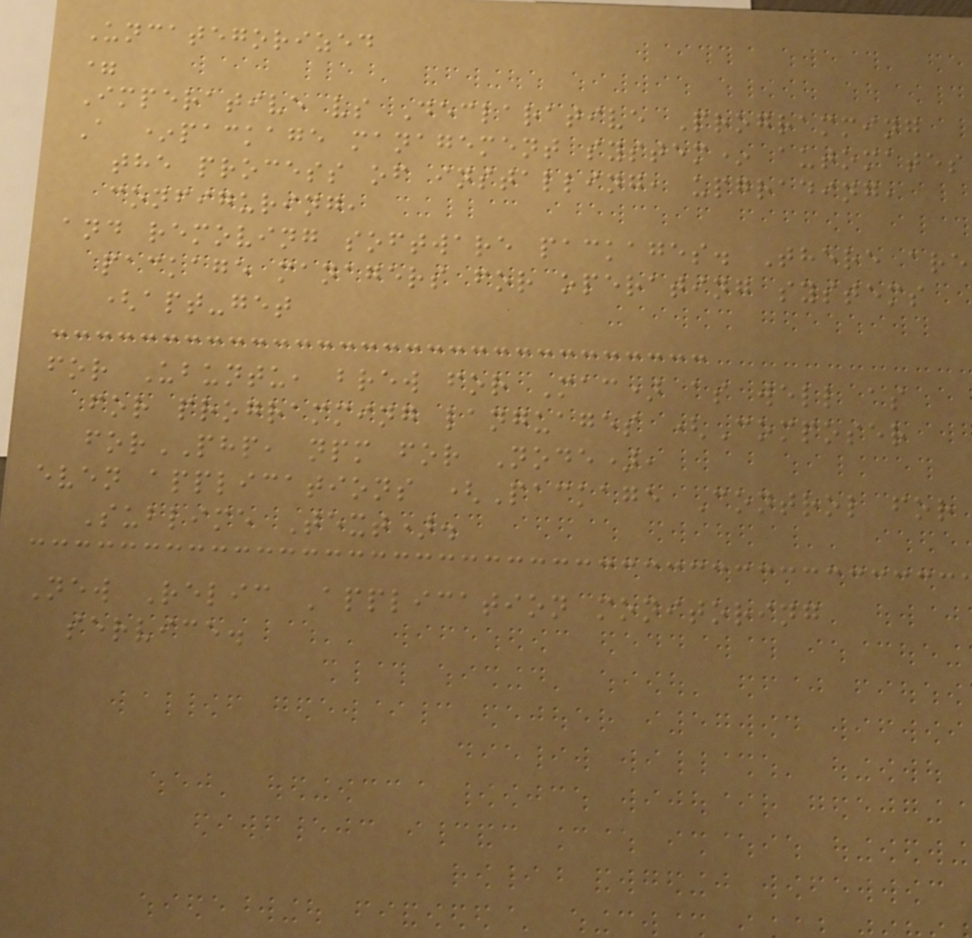Uncategorized
=
Imperative vs Declarative Programming
A *package management system* automates
the process of installing, upgrading,
configuring,
and removing software packages. There are
package managers for operating systems
(apt-get
for Ubuntu, brew for Mac) as well as
for programming languages (Composer
forPHP, npm for Node),
even applications (Package Control for
Sublime Text).
New Relic Application monitoring
service.
